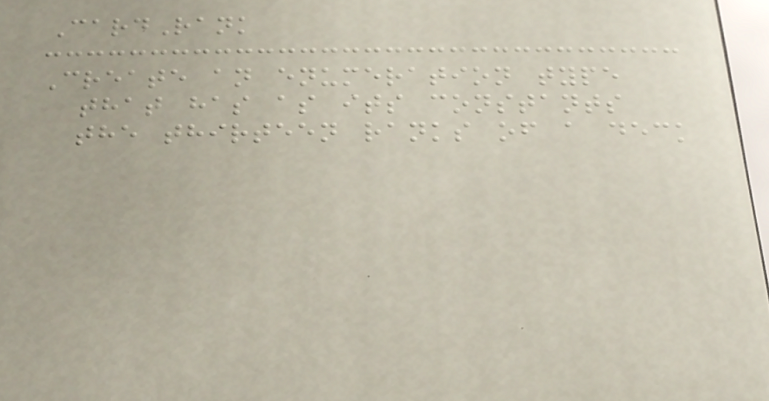CardRank
Create an enumeration type
that has as its constants
the thirteen ranks of a deck
